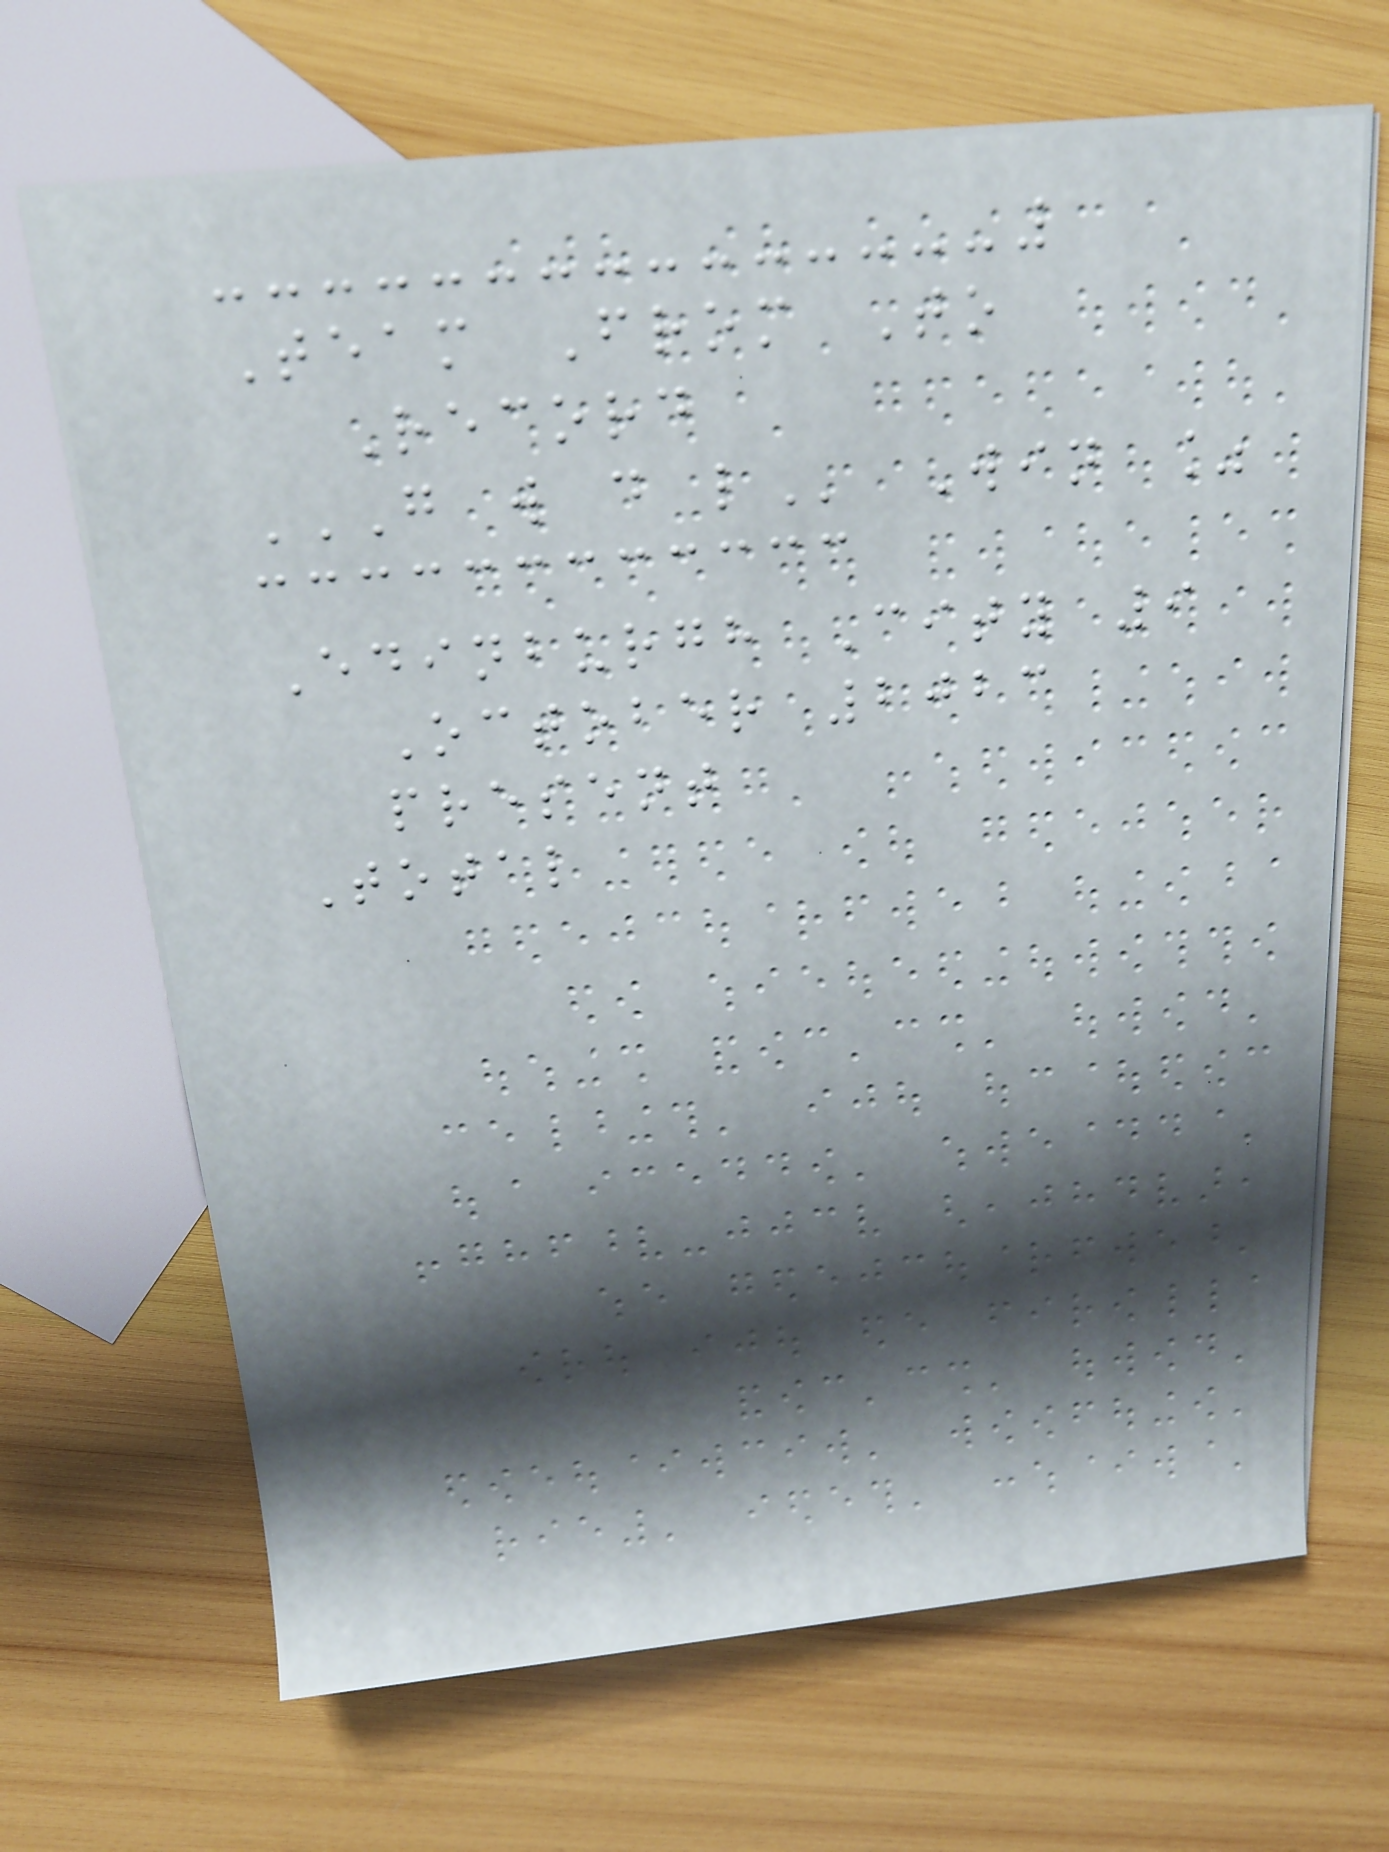Team From To
Record
G W D L Win %
Edinburgh City 9
October 2023
present
Total
